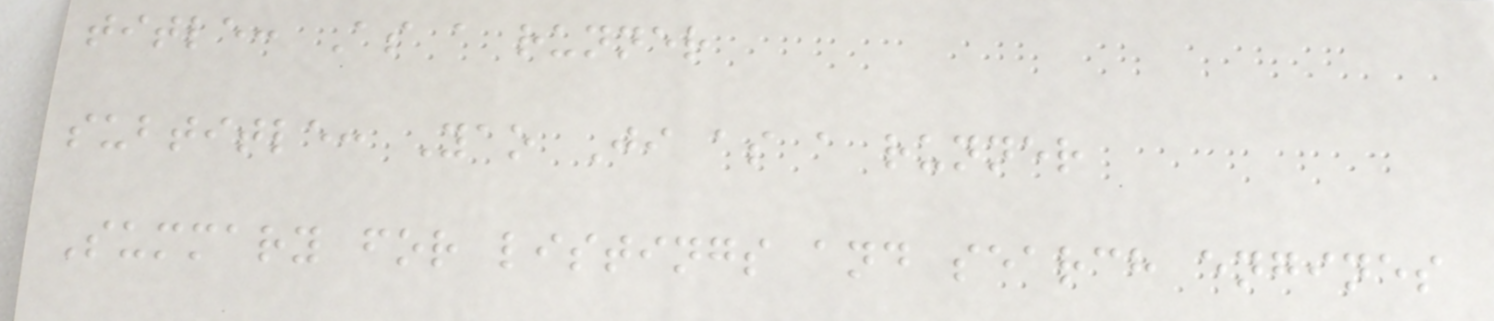title: As a runner
subtitle: Yao Ji as a runner
Summary for listings and search engines
